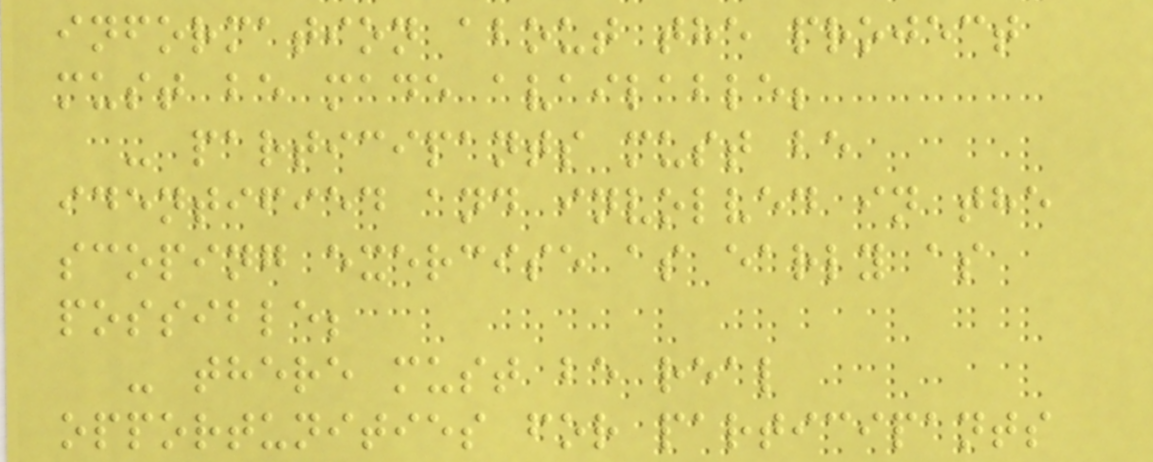information about the project
must be made available;
- participants must be
identified and involved in the
scoping exercise as early as
possible;
- there must be real
opportunities for participants
